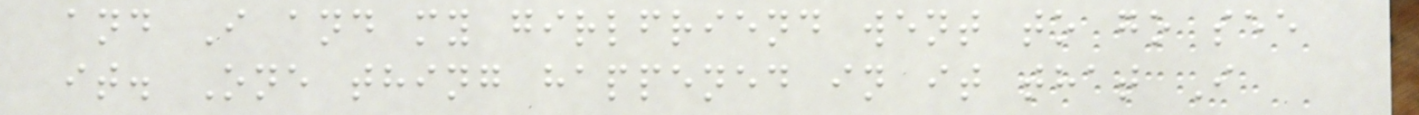and I and my girlfriend went to go see
it. One thing happened in it that I
